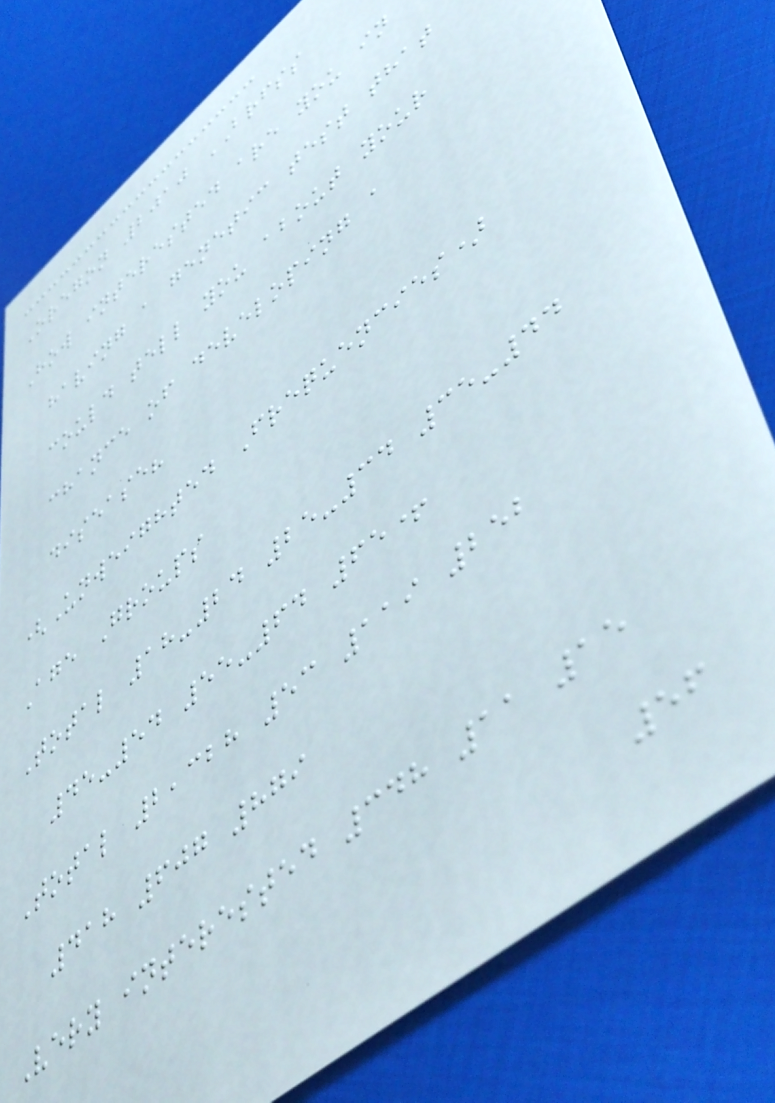Oregon 2010 BRFSS
How interested are you in
having a genetic test that
could tell you about your
chance of developing a
disease?
(Unweighted Frequencies)
Age Groups
Total 18-24 25-34 35-44
45-54 55-64 65+
Total 2,328 53 119 252
418 607 879
Very interested 348 11 15
56
